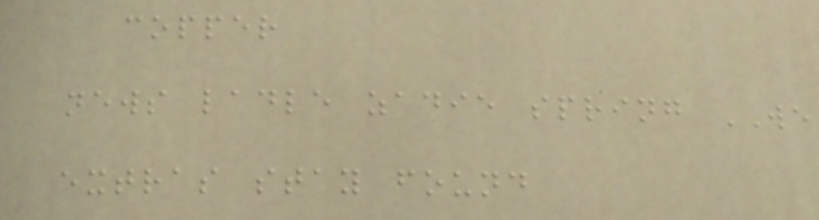copper
news ladle zadie spring WE
extras stay found
